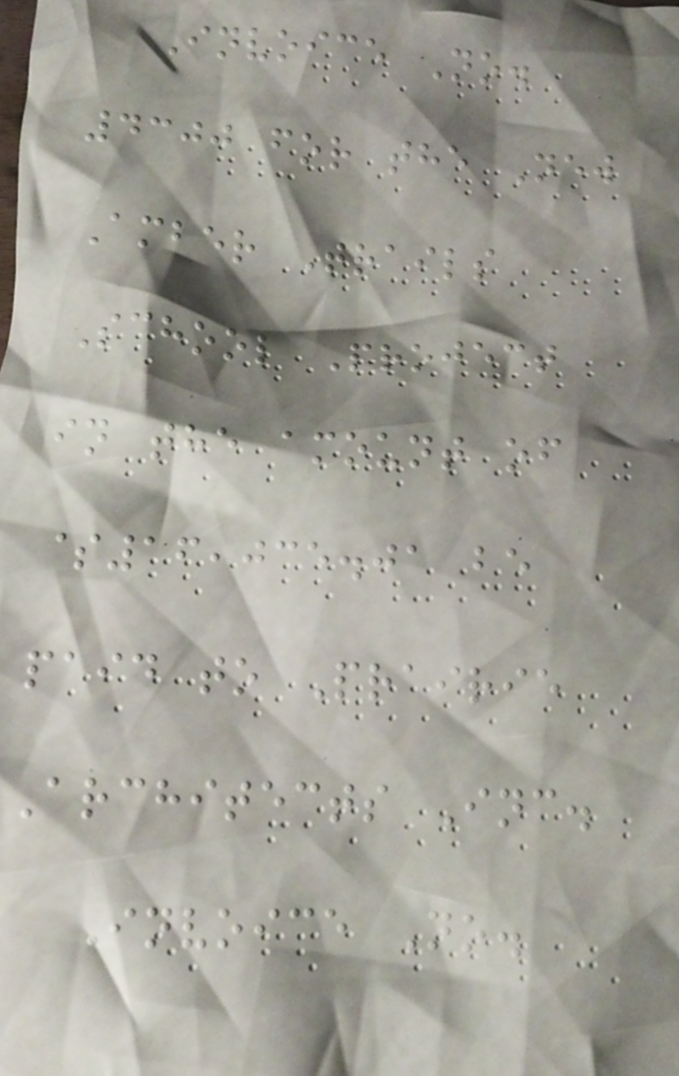Invoice No.
4300 for the New
Amber Trails
School Project
in the amount of
$16,035.01 be
paid to Prairie
Architects Inc.
Invoice No.
